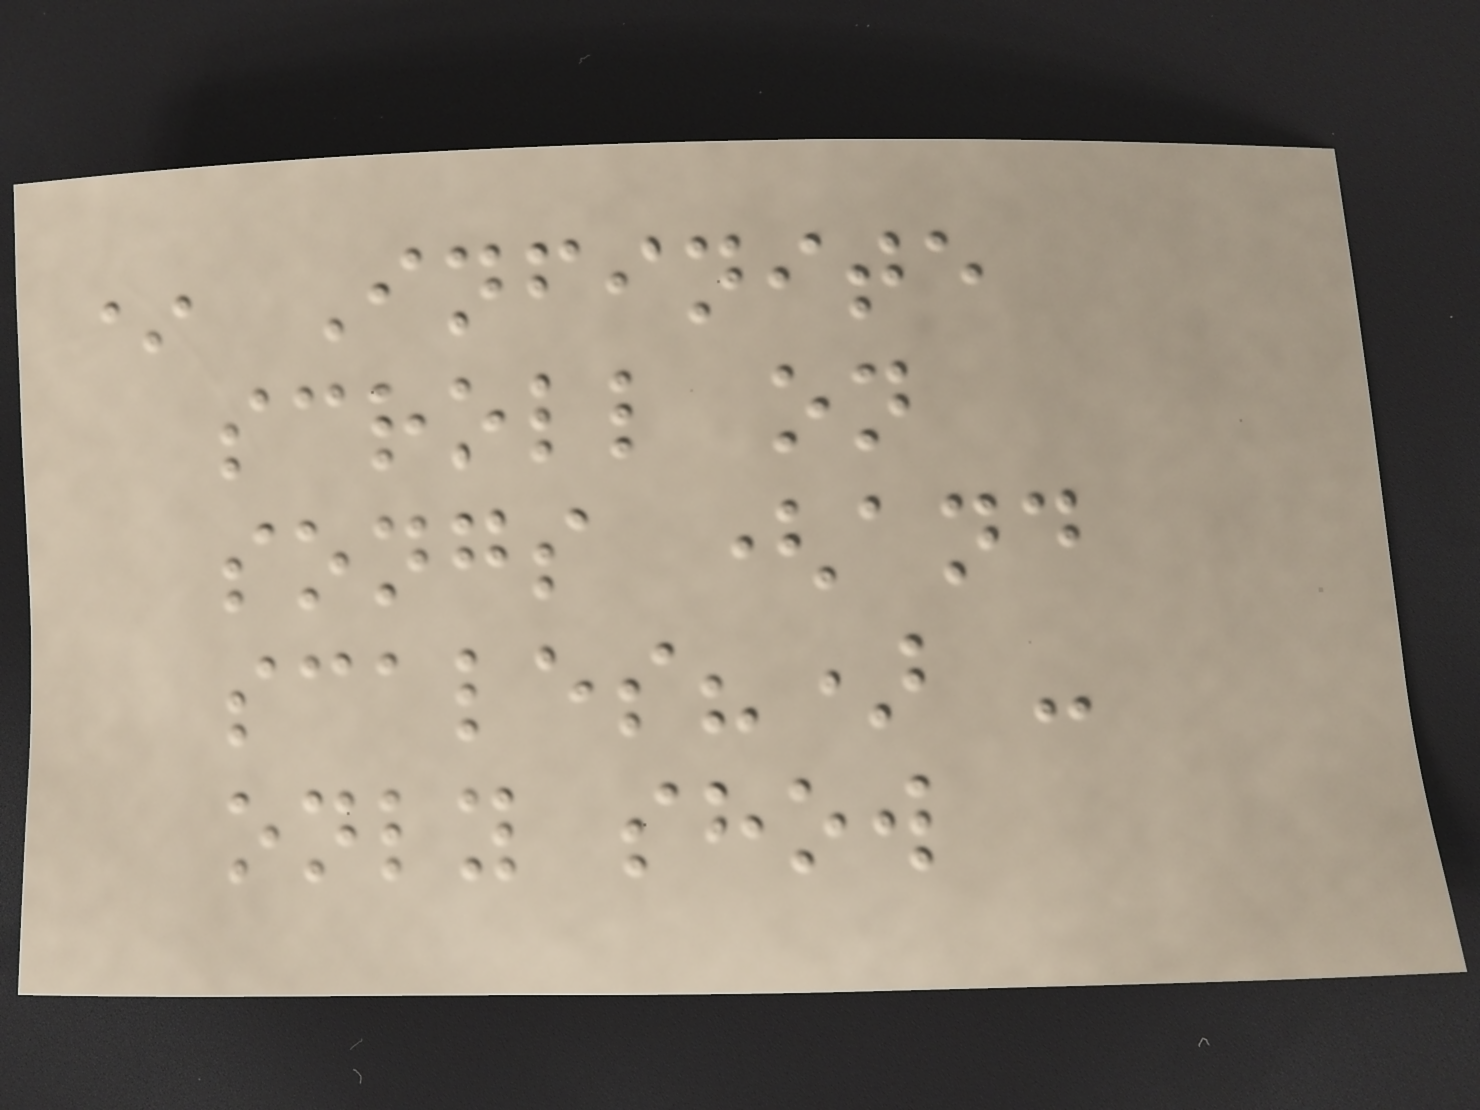* Infinite
scroll on
songs (and
scales?) -
only show
